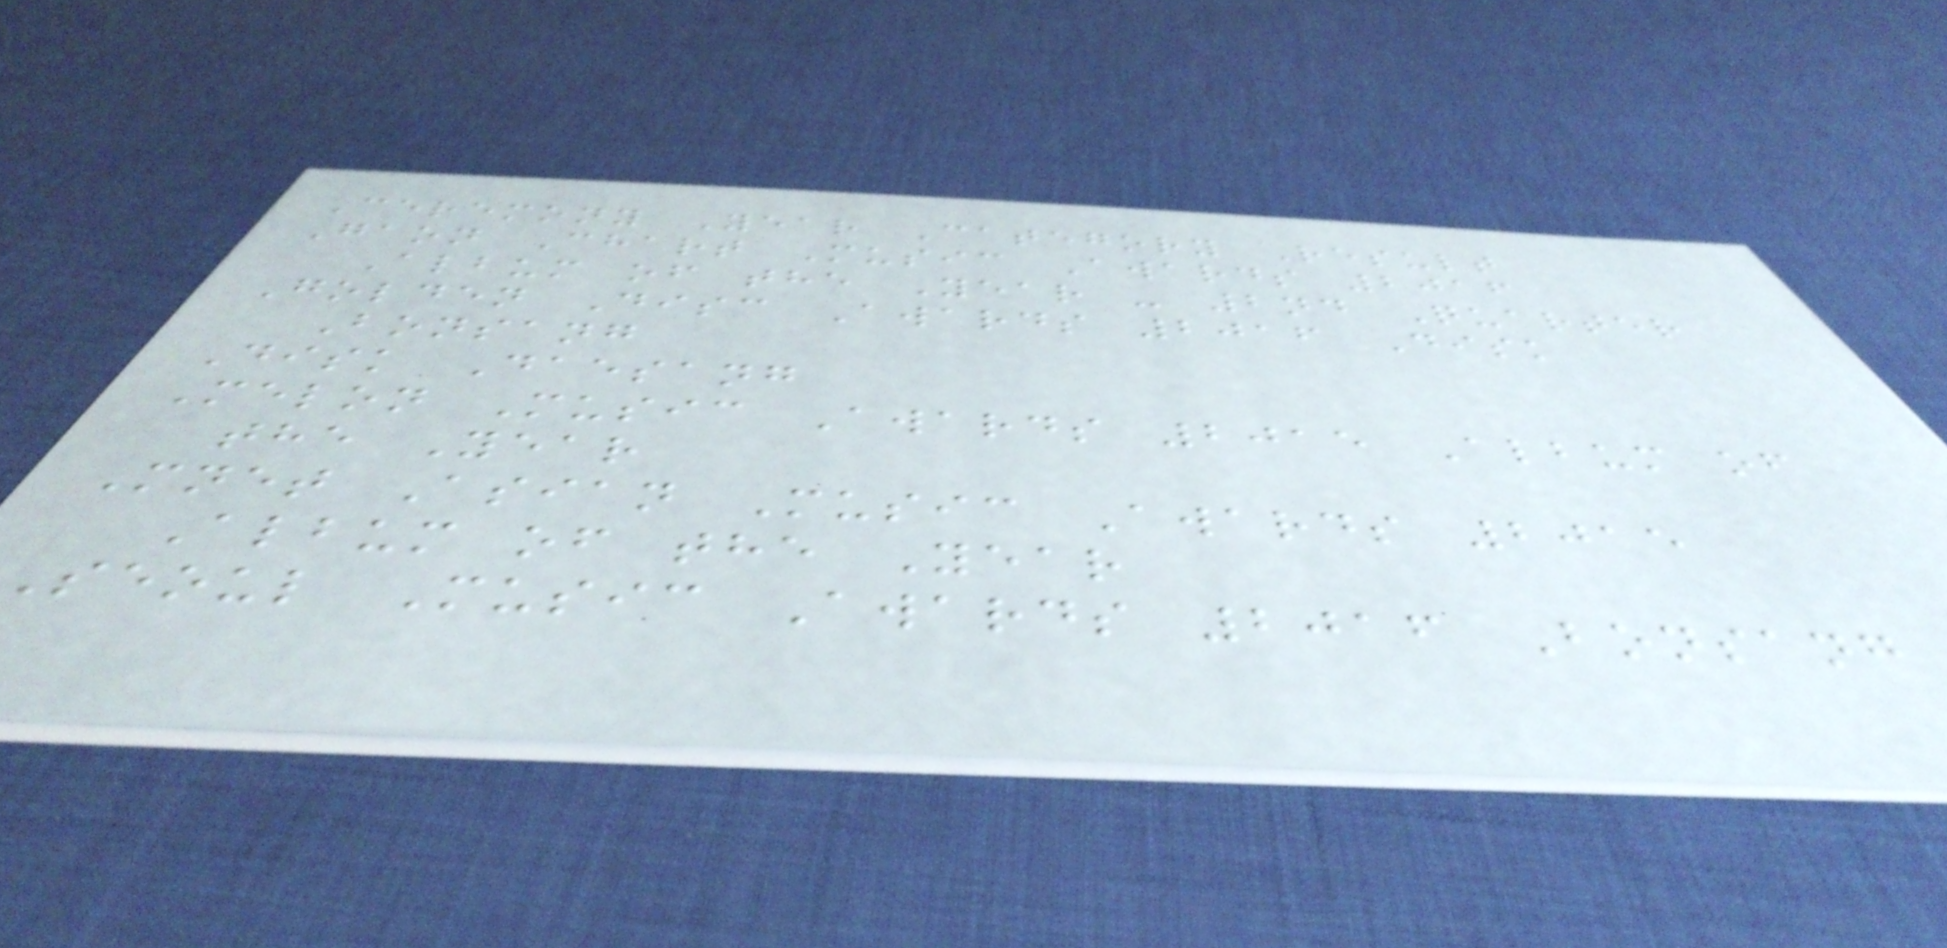Ceremony Year Category Result
Gaon Chart Music Awards 2016
Album of the Year - 2nd Quarter
Golden Disc Awards 2016 Disk
Bonsang
Disk Daesang
Melon Music Awards 2015 Album of
the Year
Mnet Asian Music Awards 2015
Album of the Year
Seoul Music Awards 2016 Bonsang
